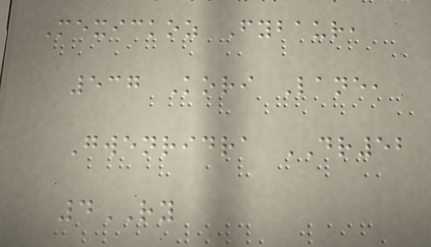Mexickoz Fybaur,
537 Kori Lane,
Gwenridra DR52
4RY
